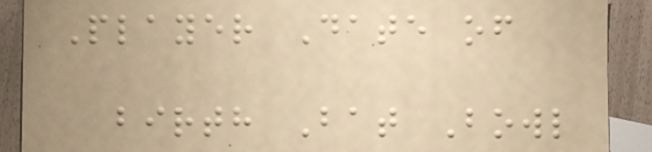Player Date of
birth Bat Bowl
